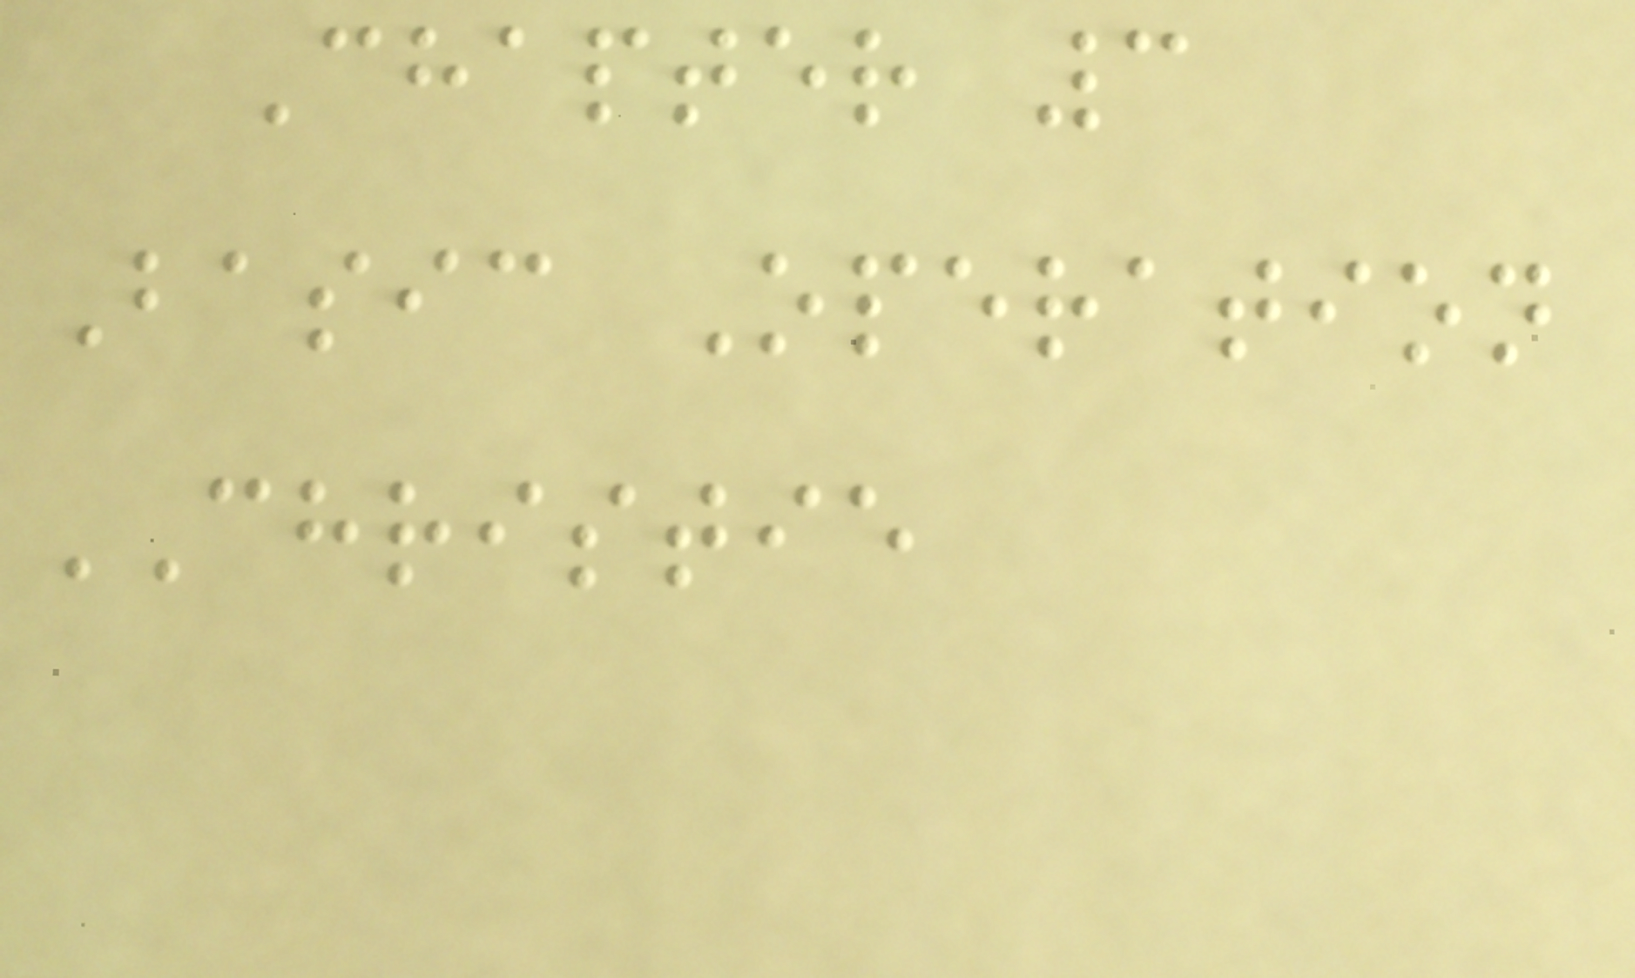Chapter 3
Basic Operation
CHRISTIE
